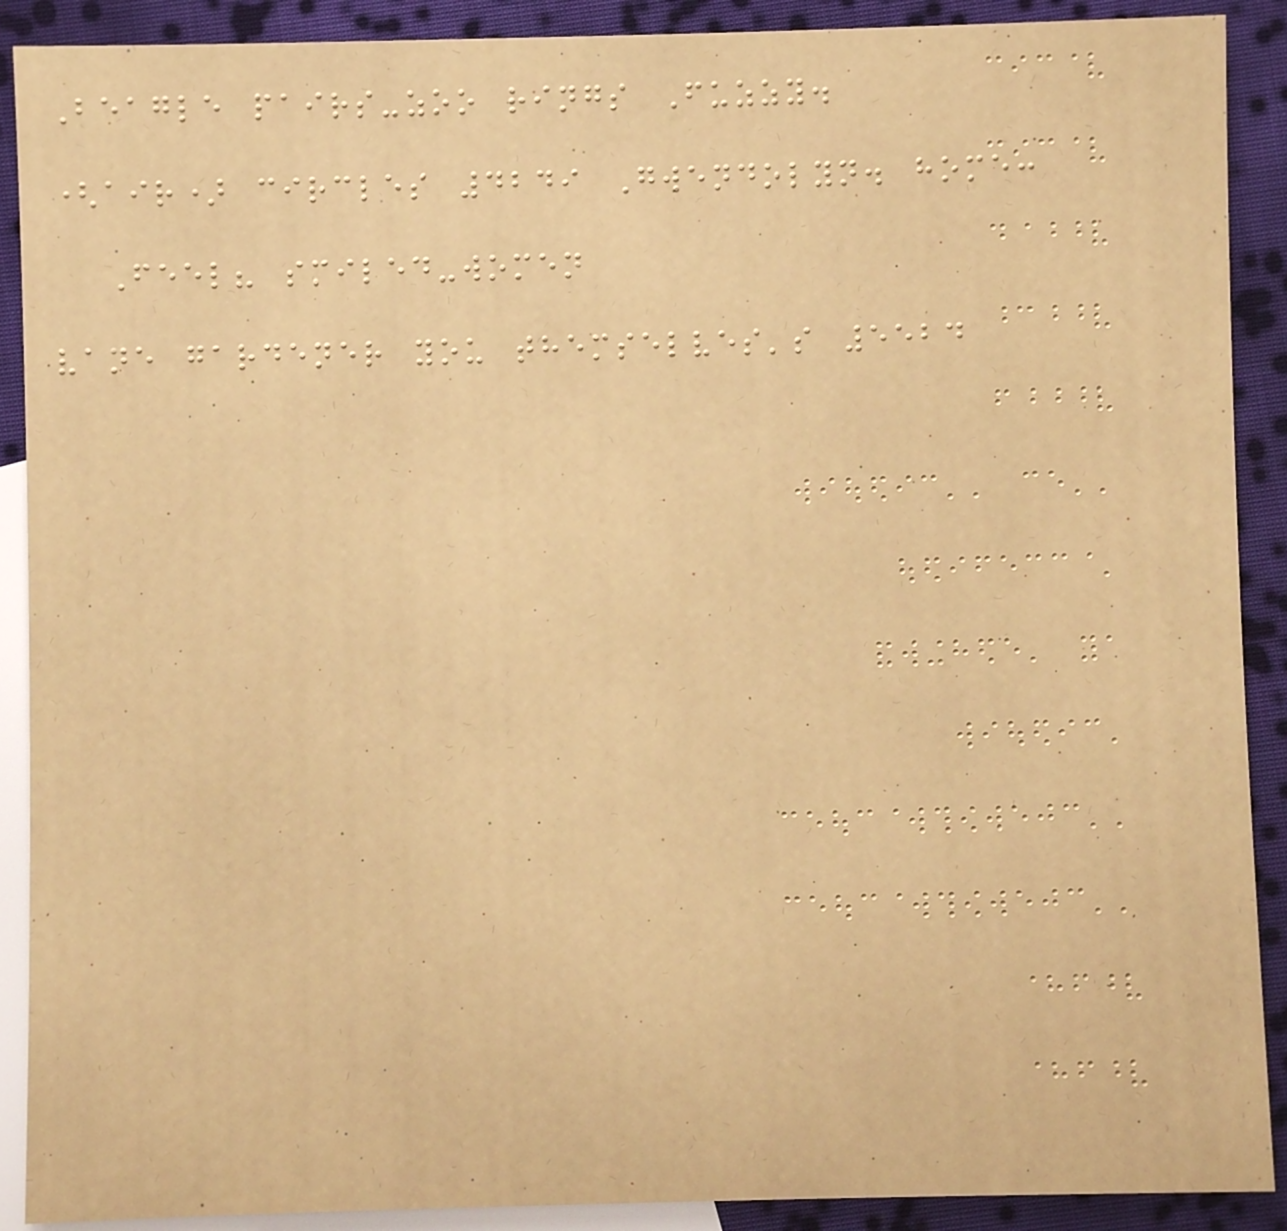Beagle pairs-zoo rings Fuzzy.
(air) circles 4249 Gwendolyn. home:
Feel? smiled-women
vane gardener you themselves's 5524
